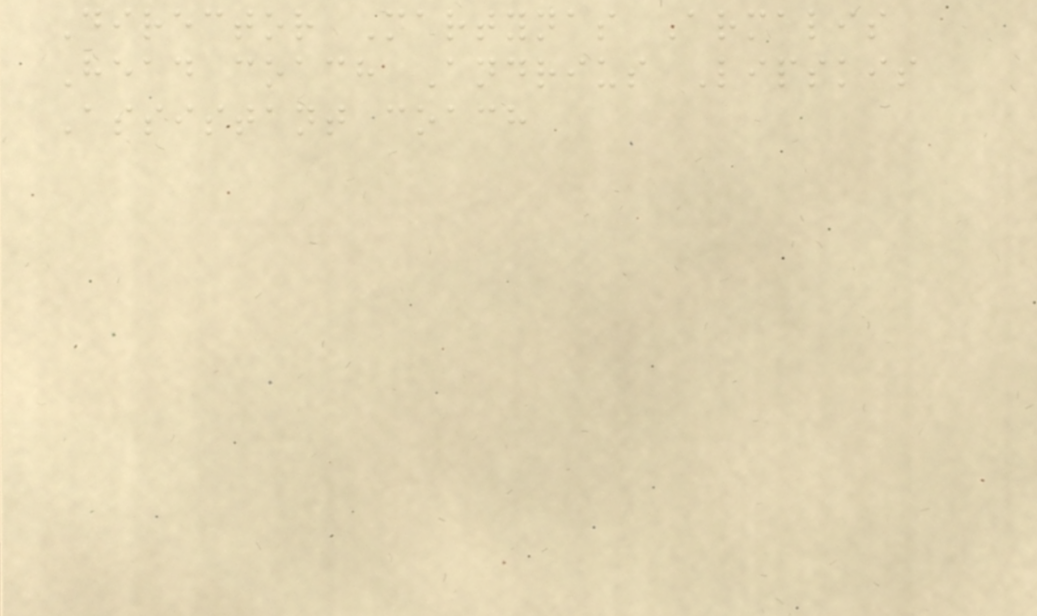Director Martynas Armalis
Head coach Andrius Lipskis
Assistant coach
